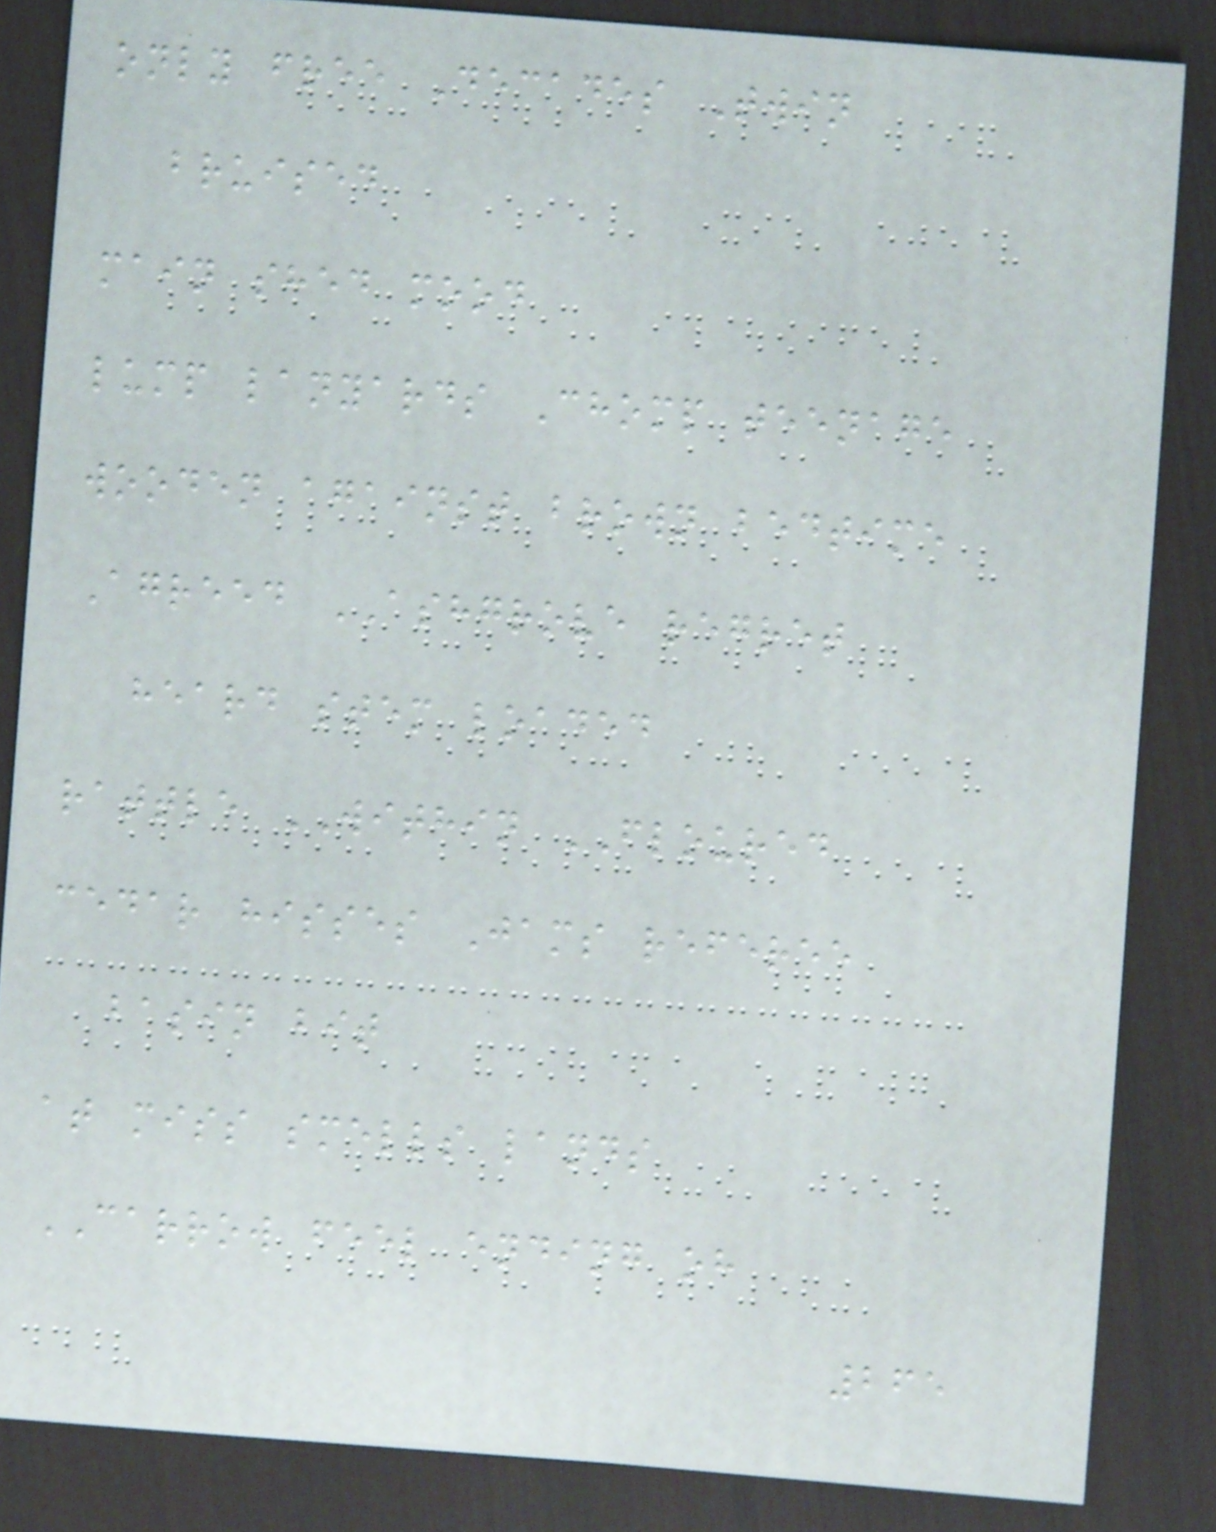only free Decades Twin
bruised
main shed mood
lump lanyards Chomp teenage
wooden against brown bedtime
Agreed ASHGROVE regret
heard stem loaded
rattle WITHIN FLOURED
cedar hisses Jams referee
basin bit
at miss smells lands
CARROW feel ending oh
265
